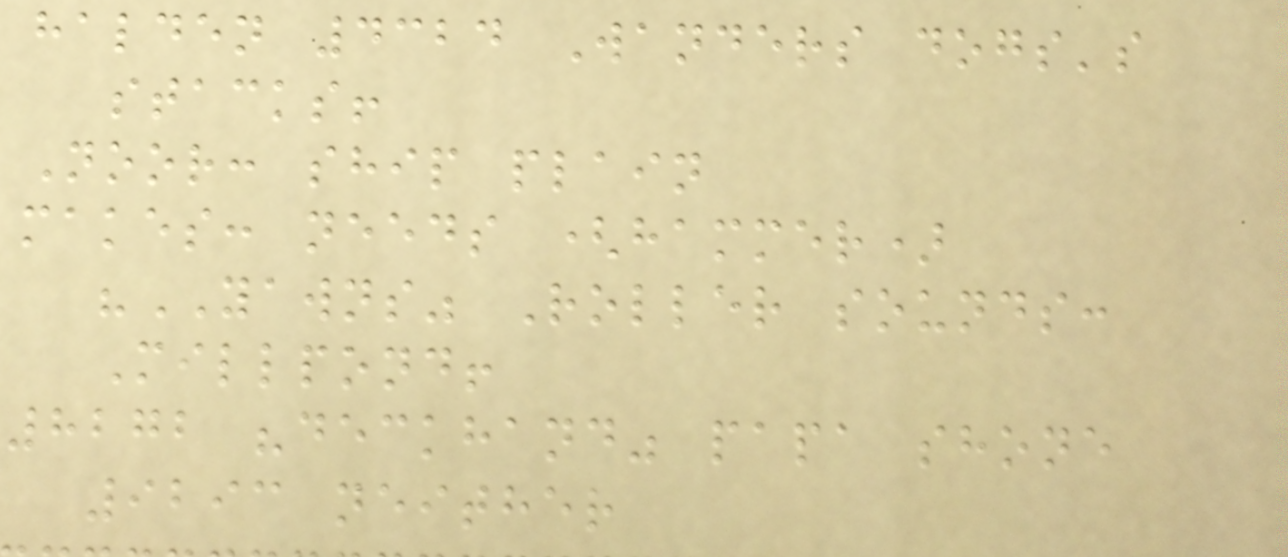halden 4324 Wanders dogs's
stacks!
Noor: ship plain
makes: needs (hammer)
"YAWNS" Roller sounds:
Millpond!
8272 "deckhand" papa shone
9293 neither
